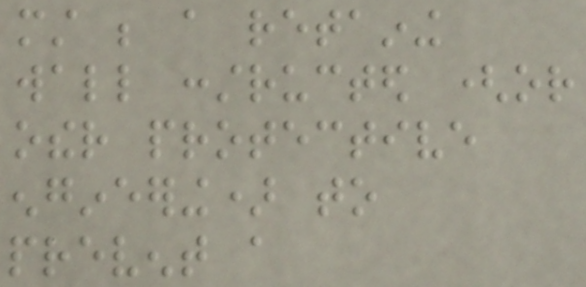must be a retaining
wall constructed (or
other protective
engineering) to
prevent a
